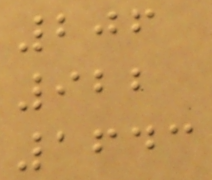206
922
1643
